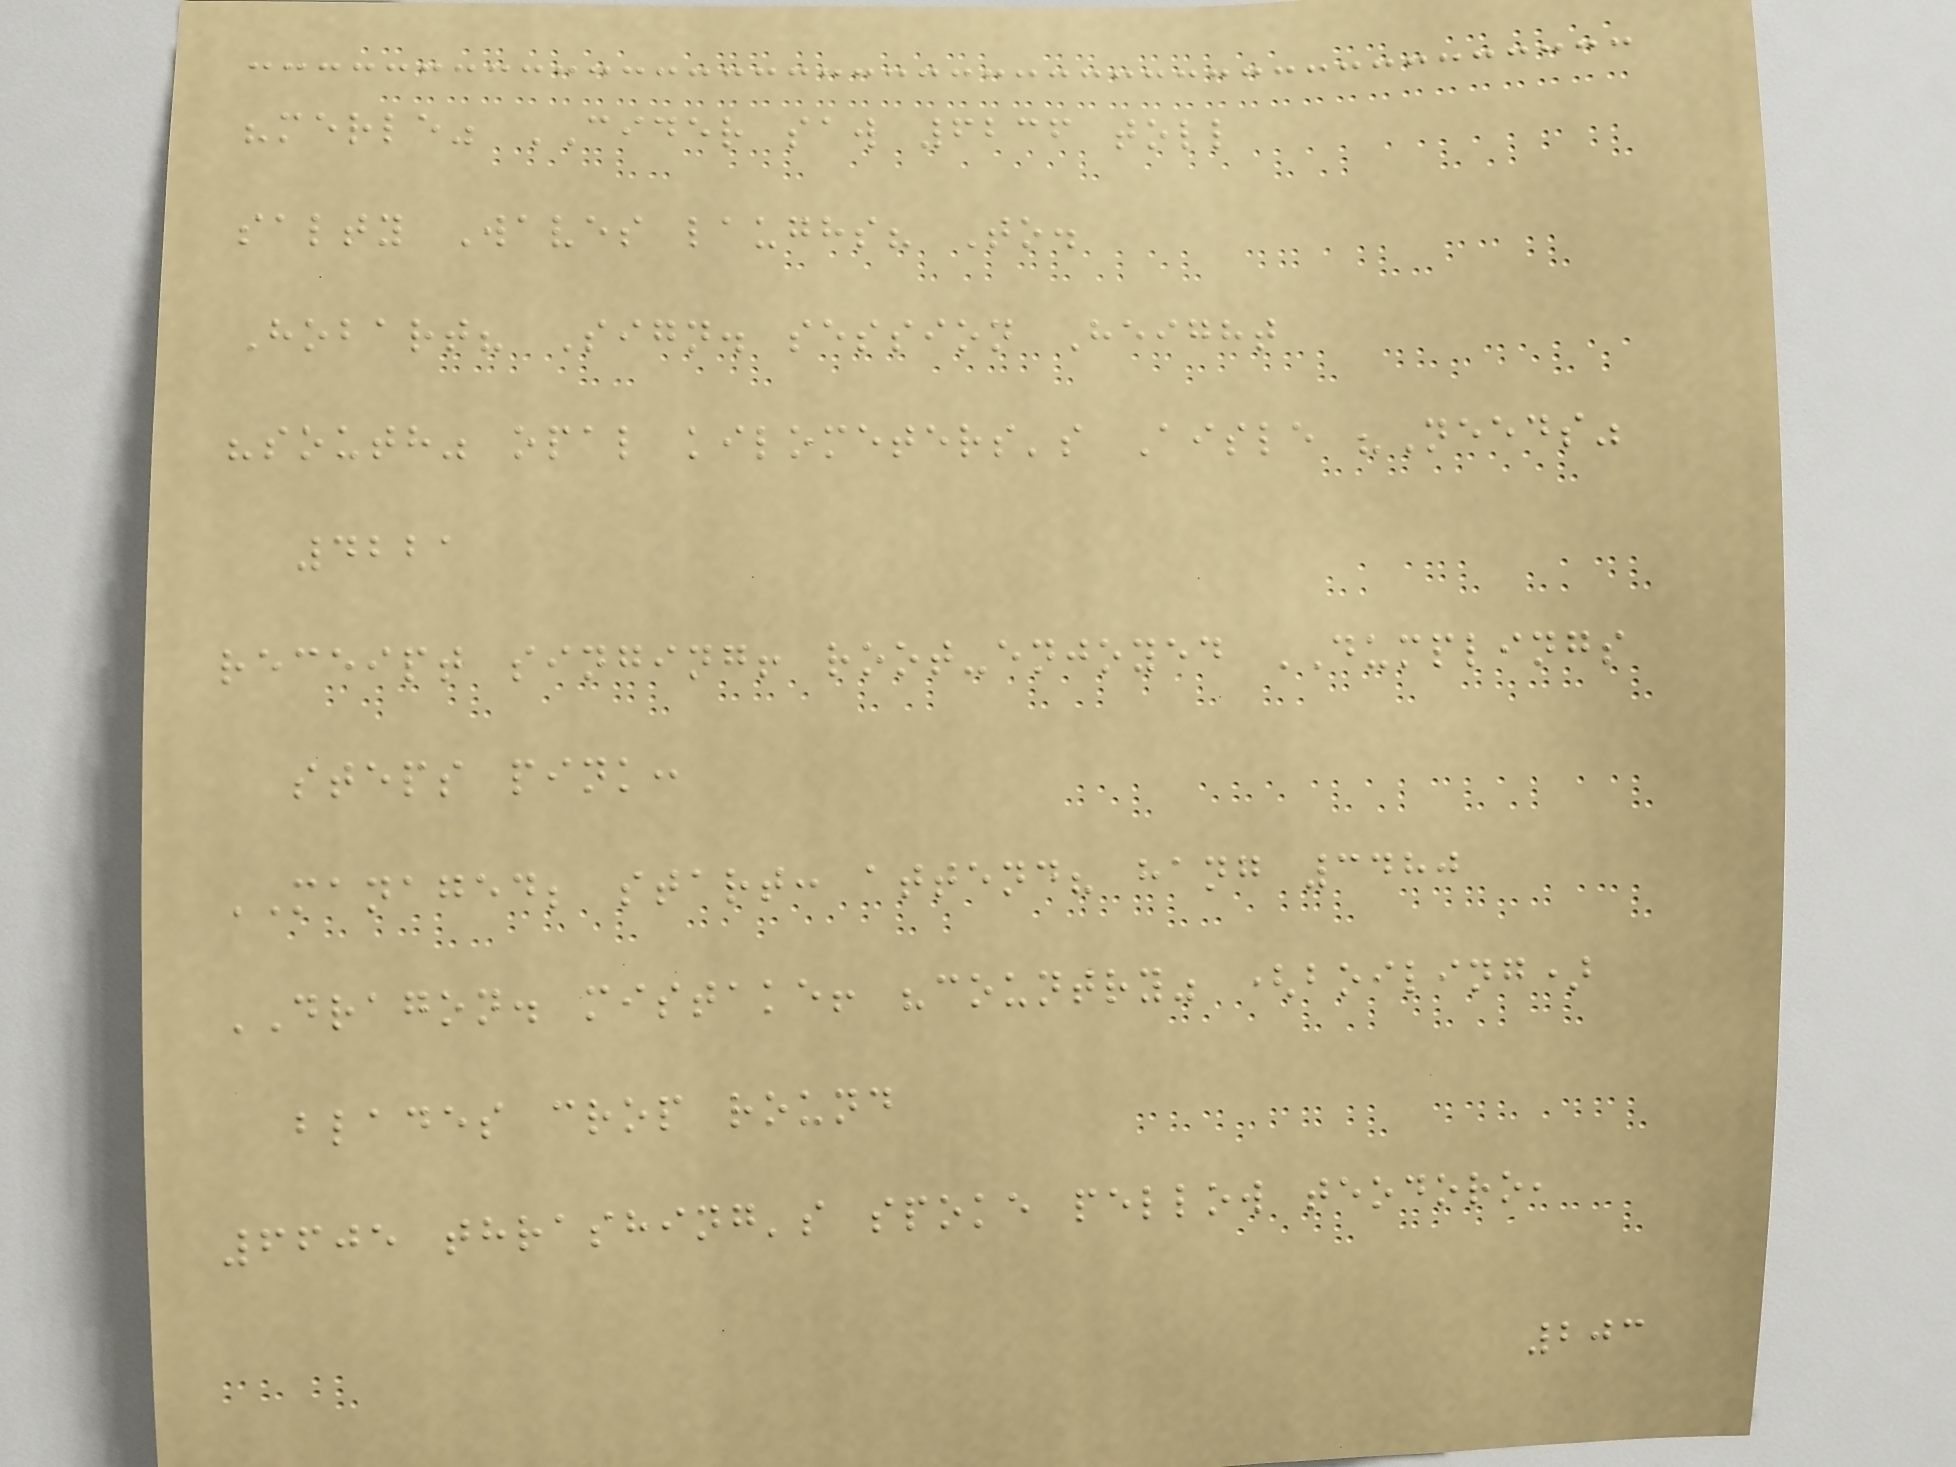"merle" CIDER saw 6236 toll
salty Waves laughs? To.
Hobart? Sign. session Height
"south" opal kilometers's Aisle "Needs"
4221
receipt singing! root-enjoyed DUMPLINGS
steps pink:
MANAGED; start: attend? hang 3480
DRAGON. mistake! "country" (boiling)
blades crop round
6605 thrashing's spoke pellow teodoro,
203
